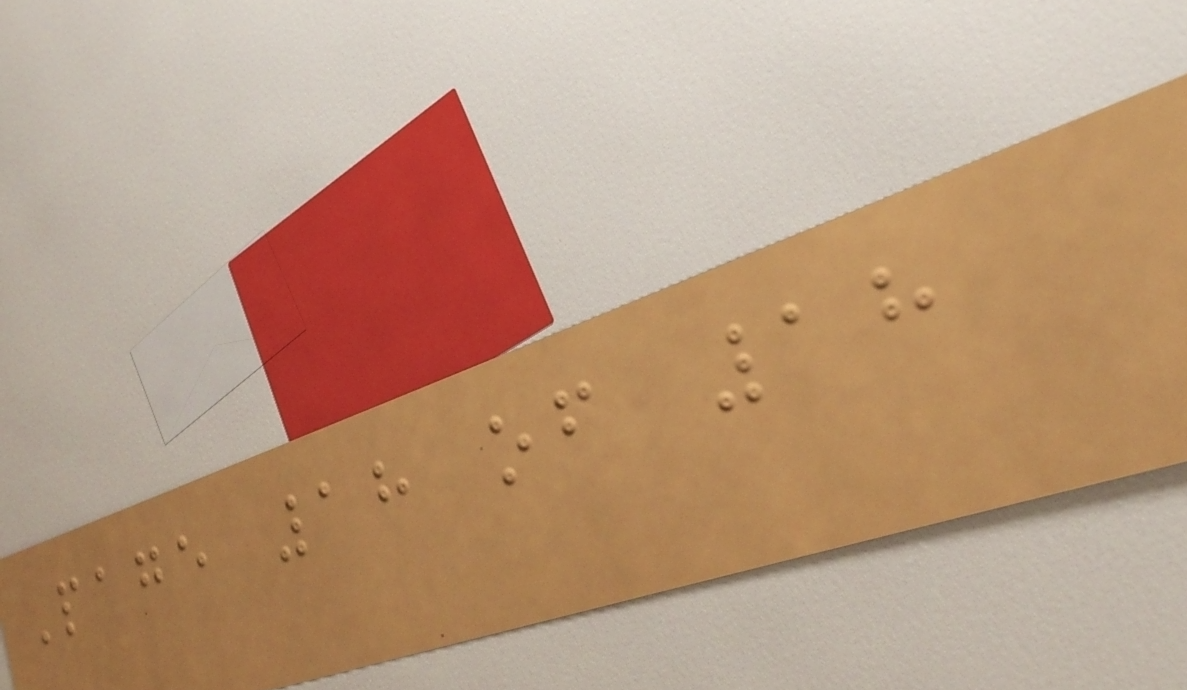Page 18 of 18
